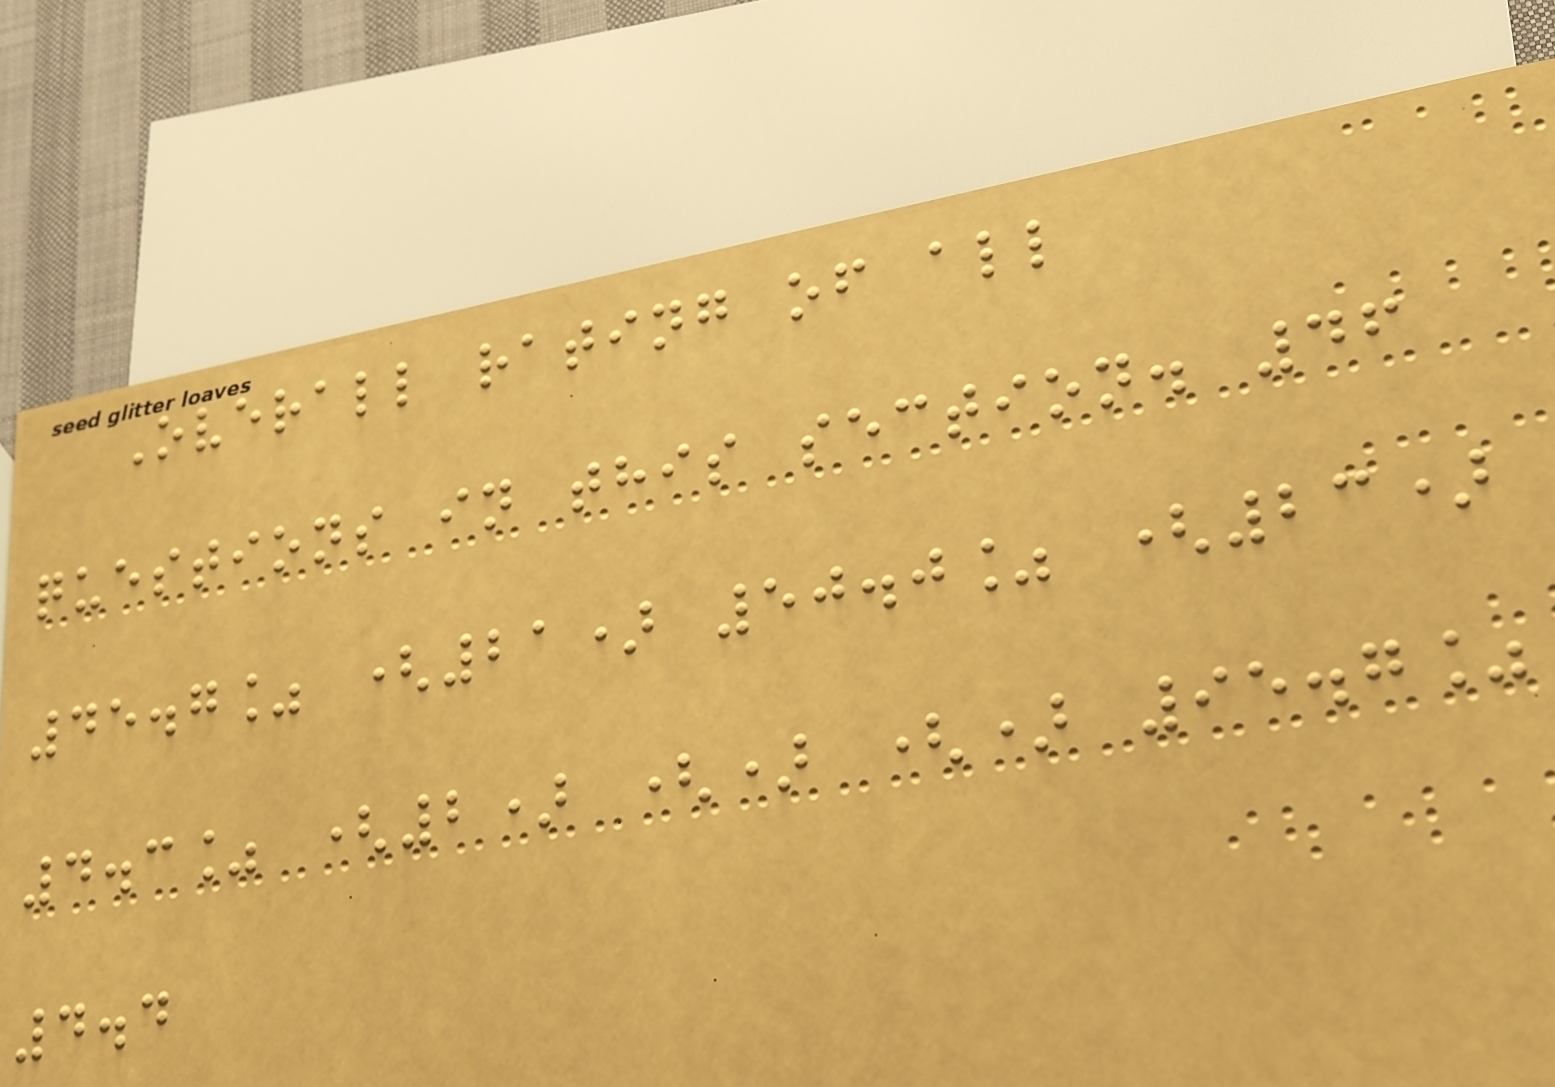Overall rating of all
questions in this section. 46
45.7% (21) 50.0% (23)
4.3% (2) () () 95.7%
4.4
